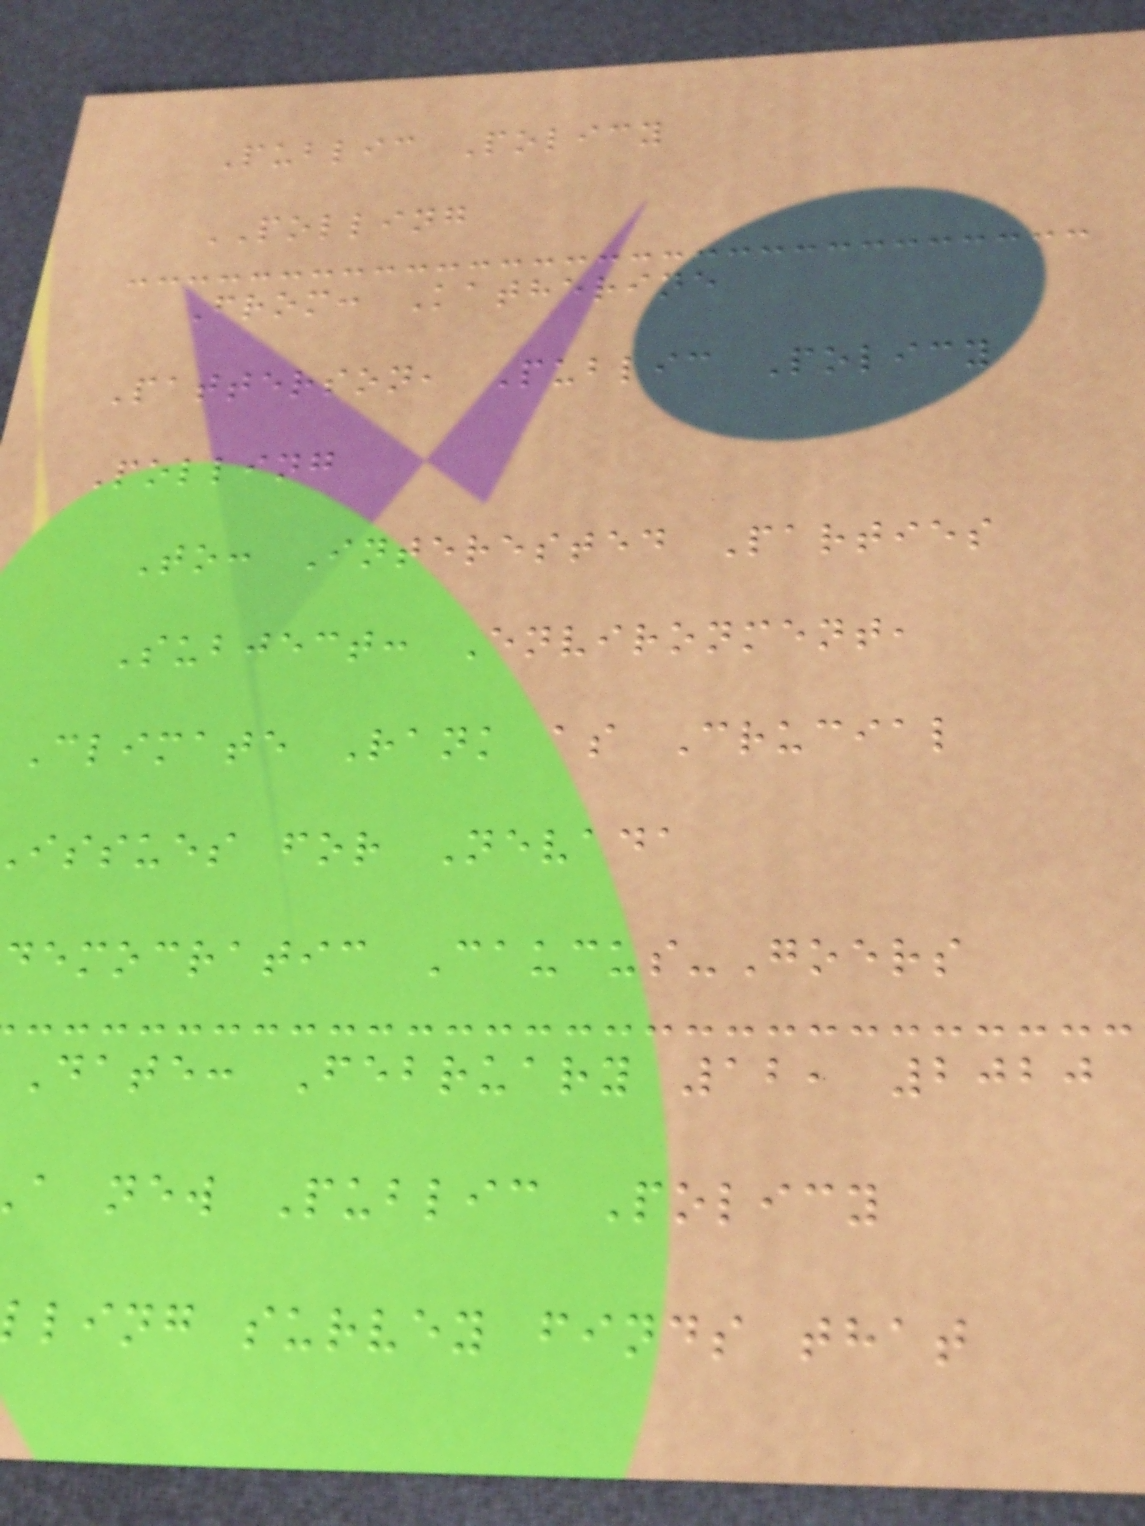Public Policy
POLLING
From: Katherine
Patterson, Public Policy
Polling
To: Interested Parties
Subject: Environment,
Climate Rank as Crucial
issues for Nevada
democratic Caucus-Goers
Date: February 12, 2020
a new Public Policy
ling survey finds that
